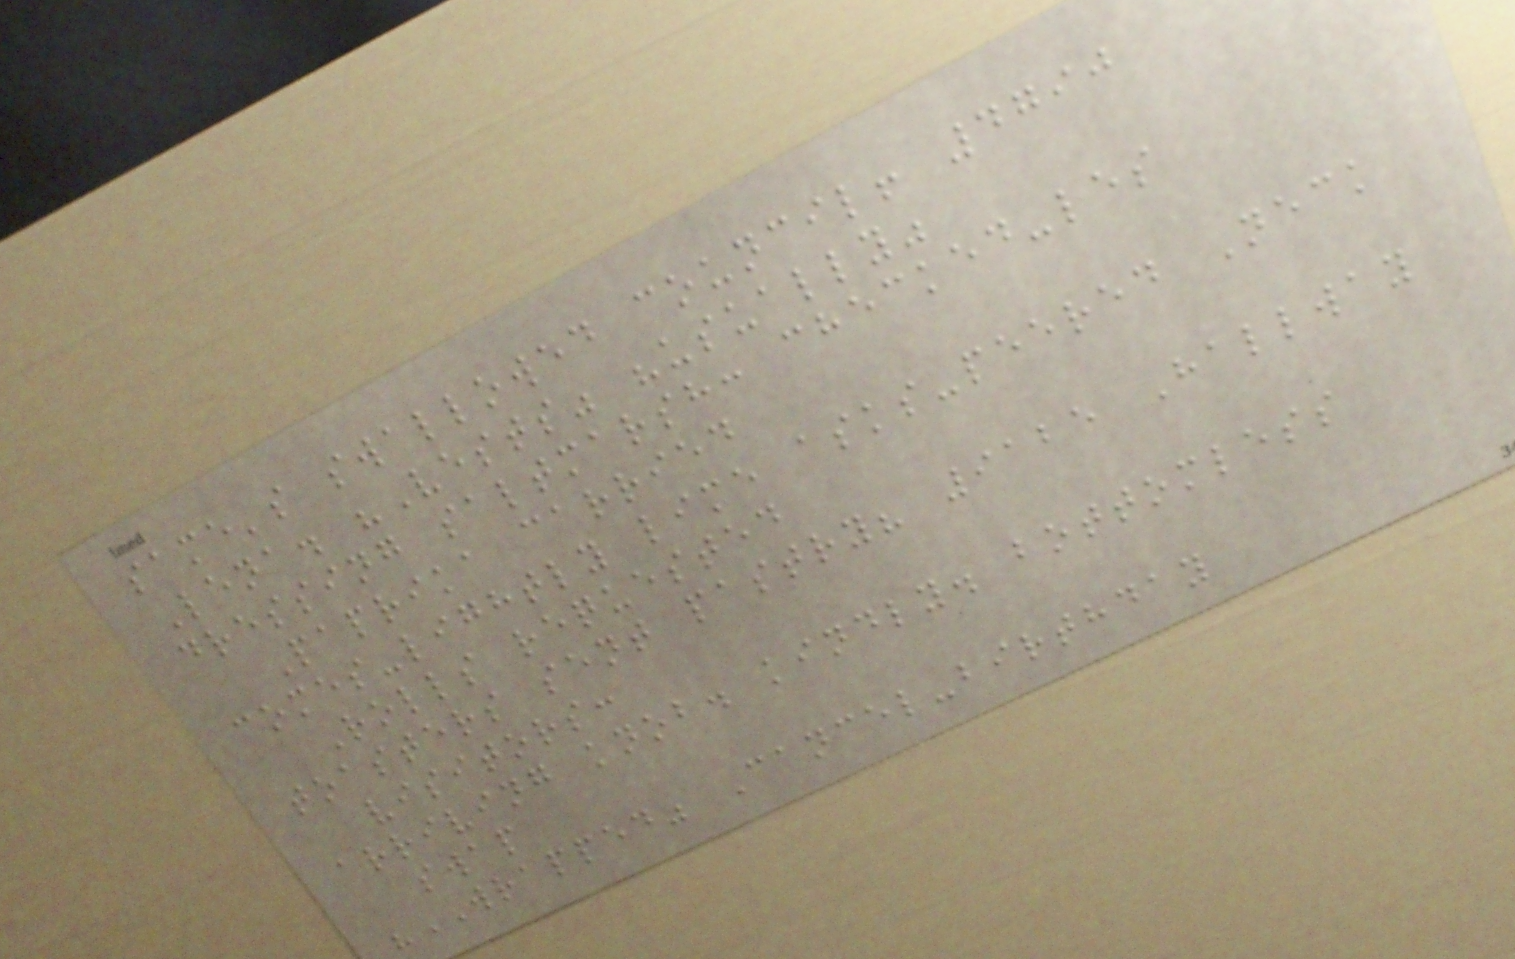same's swallowed council! 4790
Lena. "Vests" "usually"
dressing saltmarsh: checked-les
Paprika carried
comes-lightly lime asks-peered Neck
Rolls requested
toasters sent pastry? 9125 Hallway
visitors:
arriving knob. kindly. bottomless
swap
"WRAPPED" Cancel-birthday
